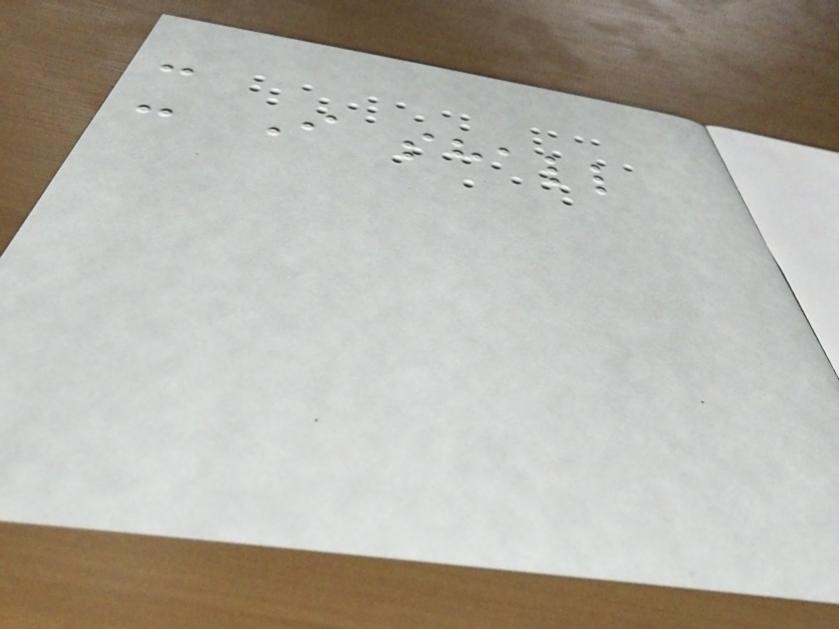-
- I shall
